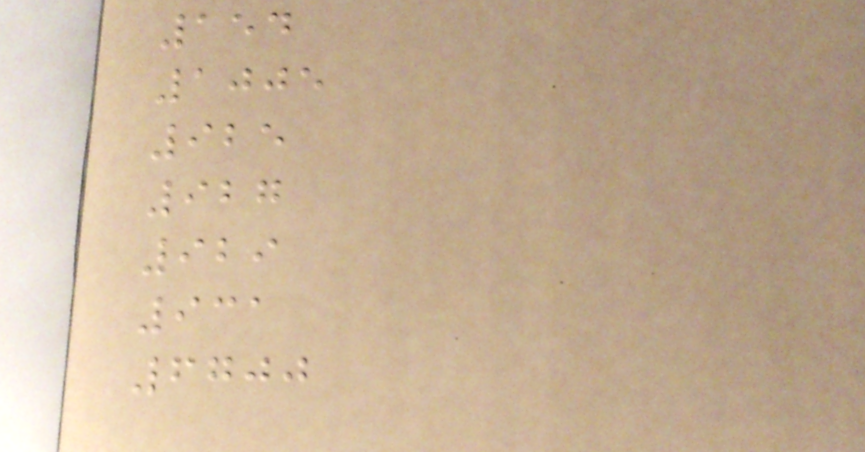154
1005
925
927
929
931
6700
